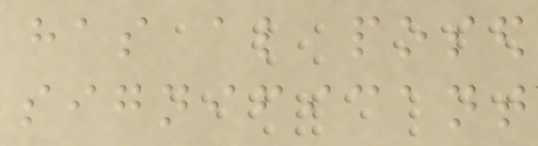has also posed
significant
